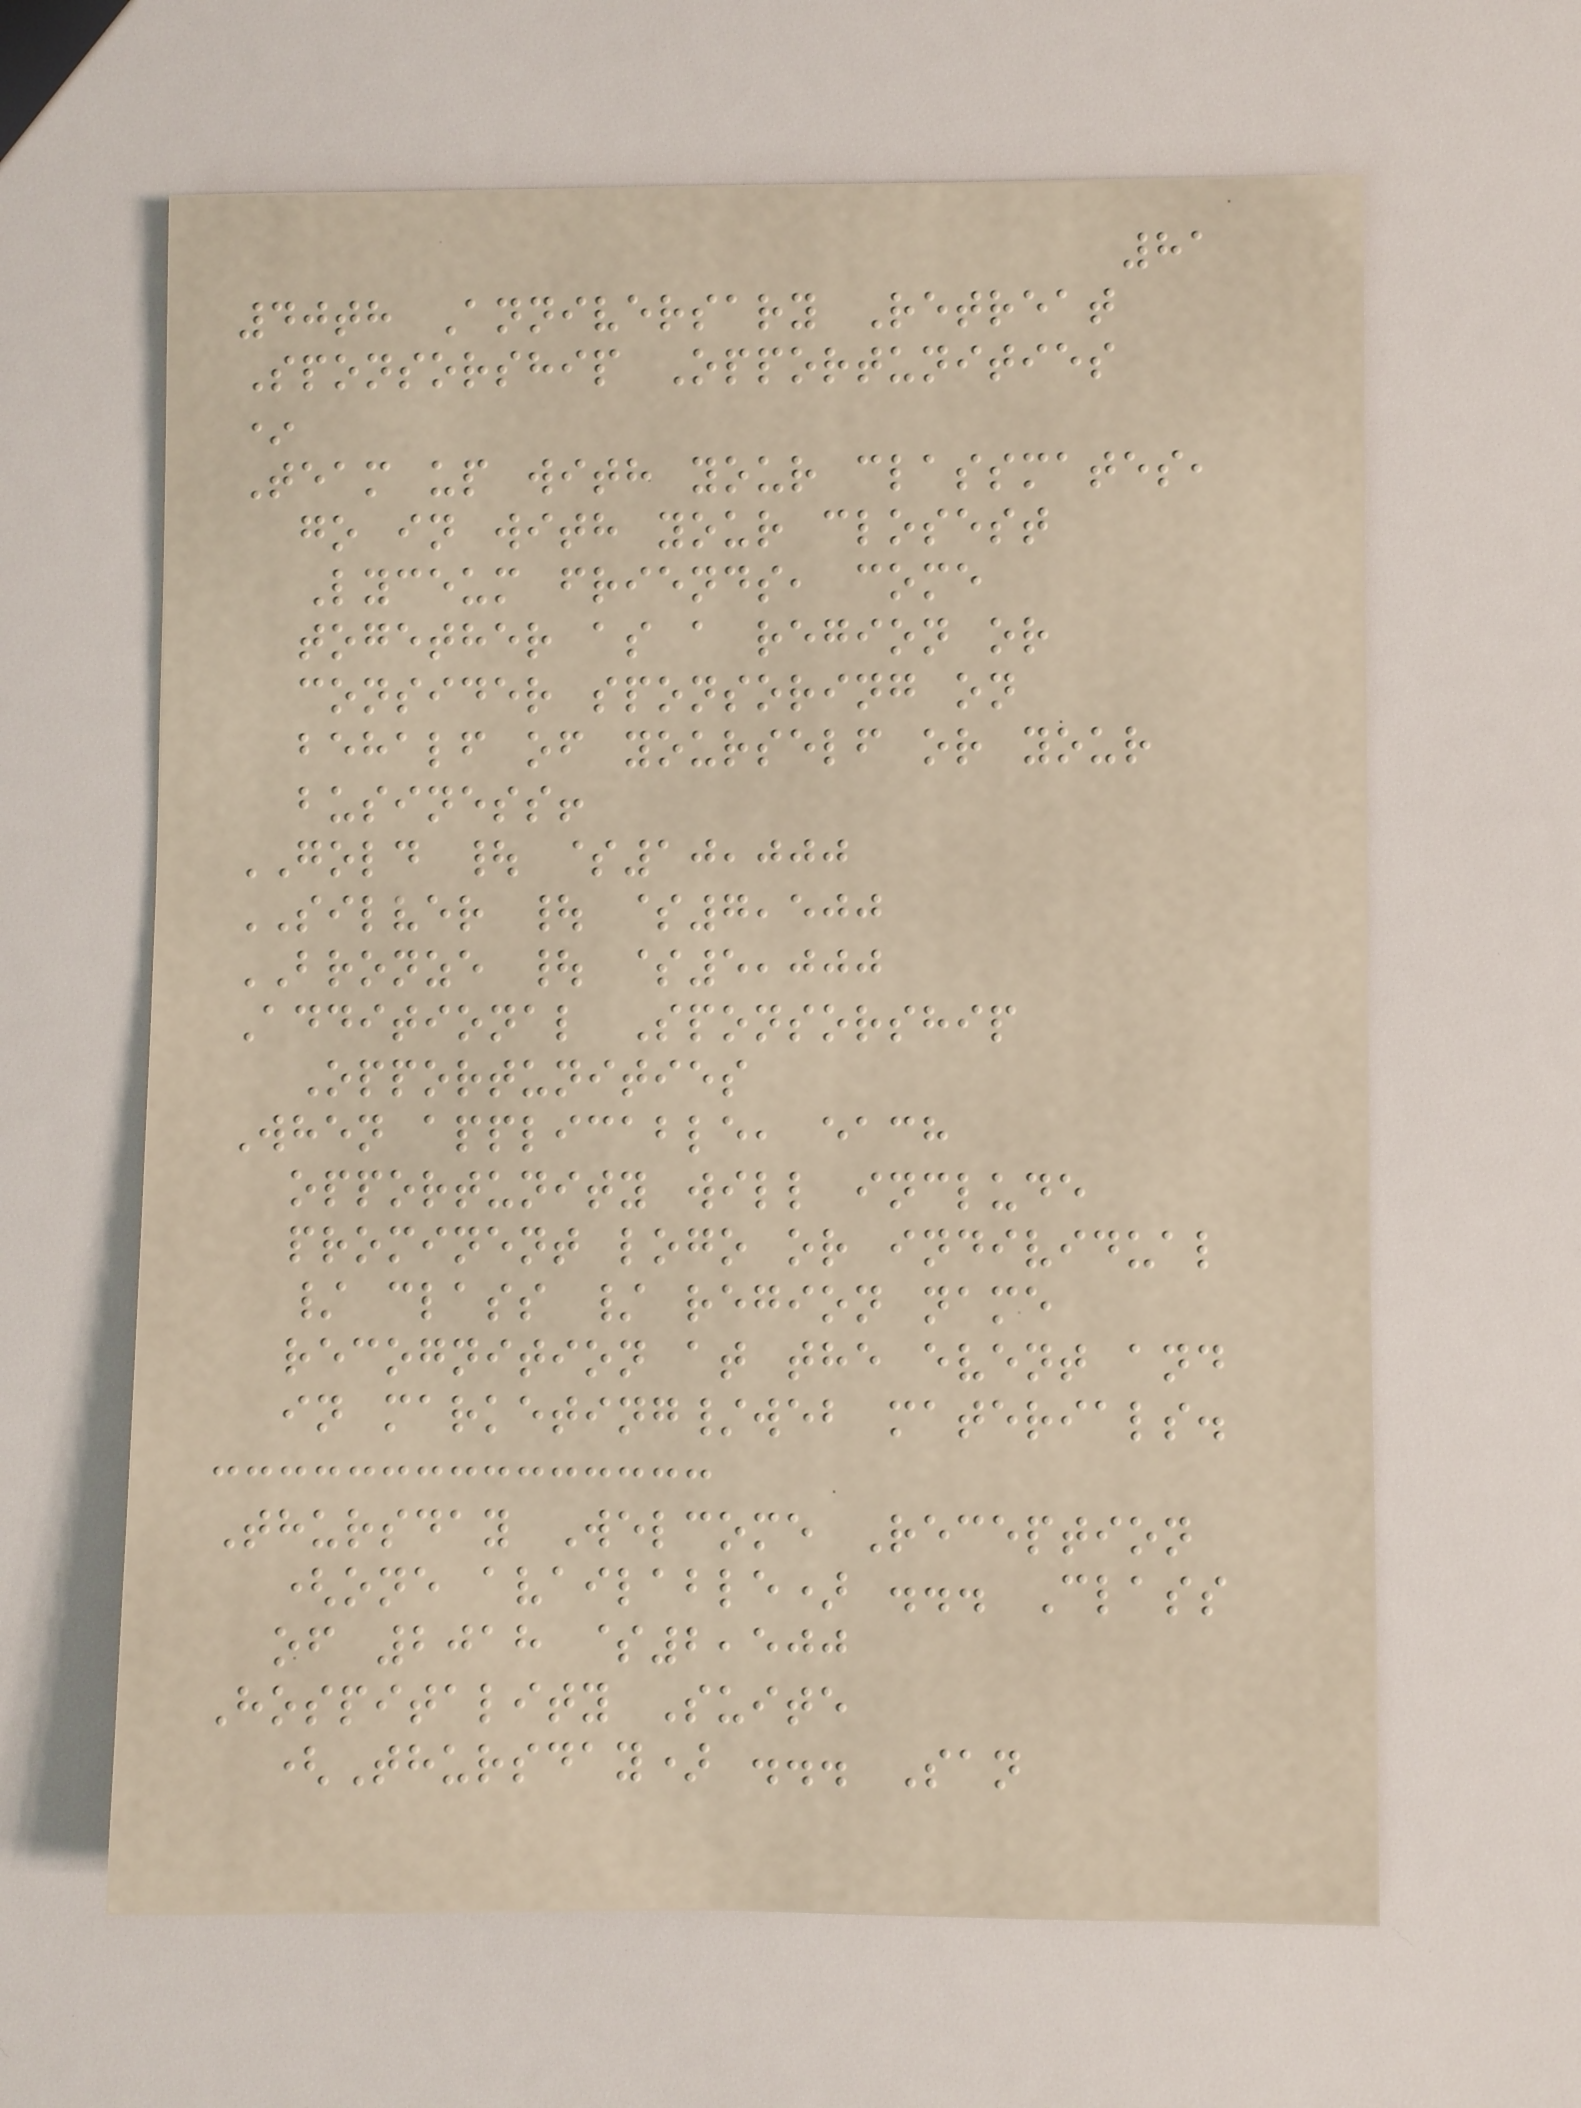81
40th Anniversary Retreat
Sponsorship Opportunities
*
Team up with your classmates,
go in with your closest
Lyceum friends, come
together as a region or
consider sponsoring on
behalf of yourself or your
business!
GOLD | $10,000
SILVER | $7,500
BRONZE | $5,000
Additional Sponsorship
Opportunities
When applicable, each
opportunity will include
prominent logo or individual
/ class / region name
recognition at the event and
in marketing/web materials.
Thursday Welcome Reception
(one available) ... Class
of 2018 $2,500
Hospitality Suite
(Thursday) ... San
